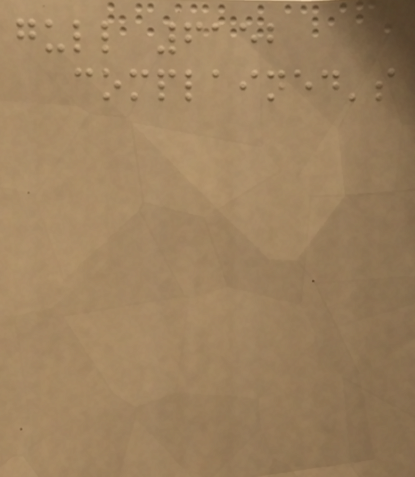gull 6152
complained's
